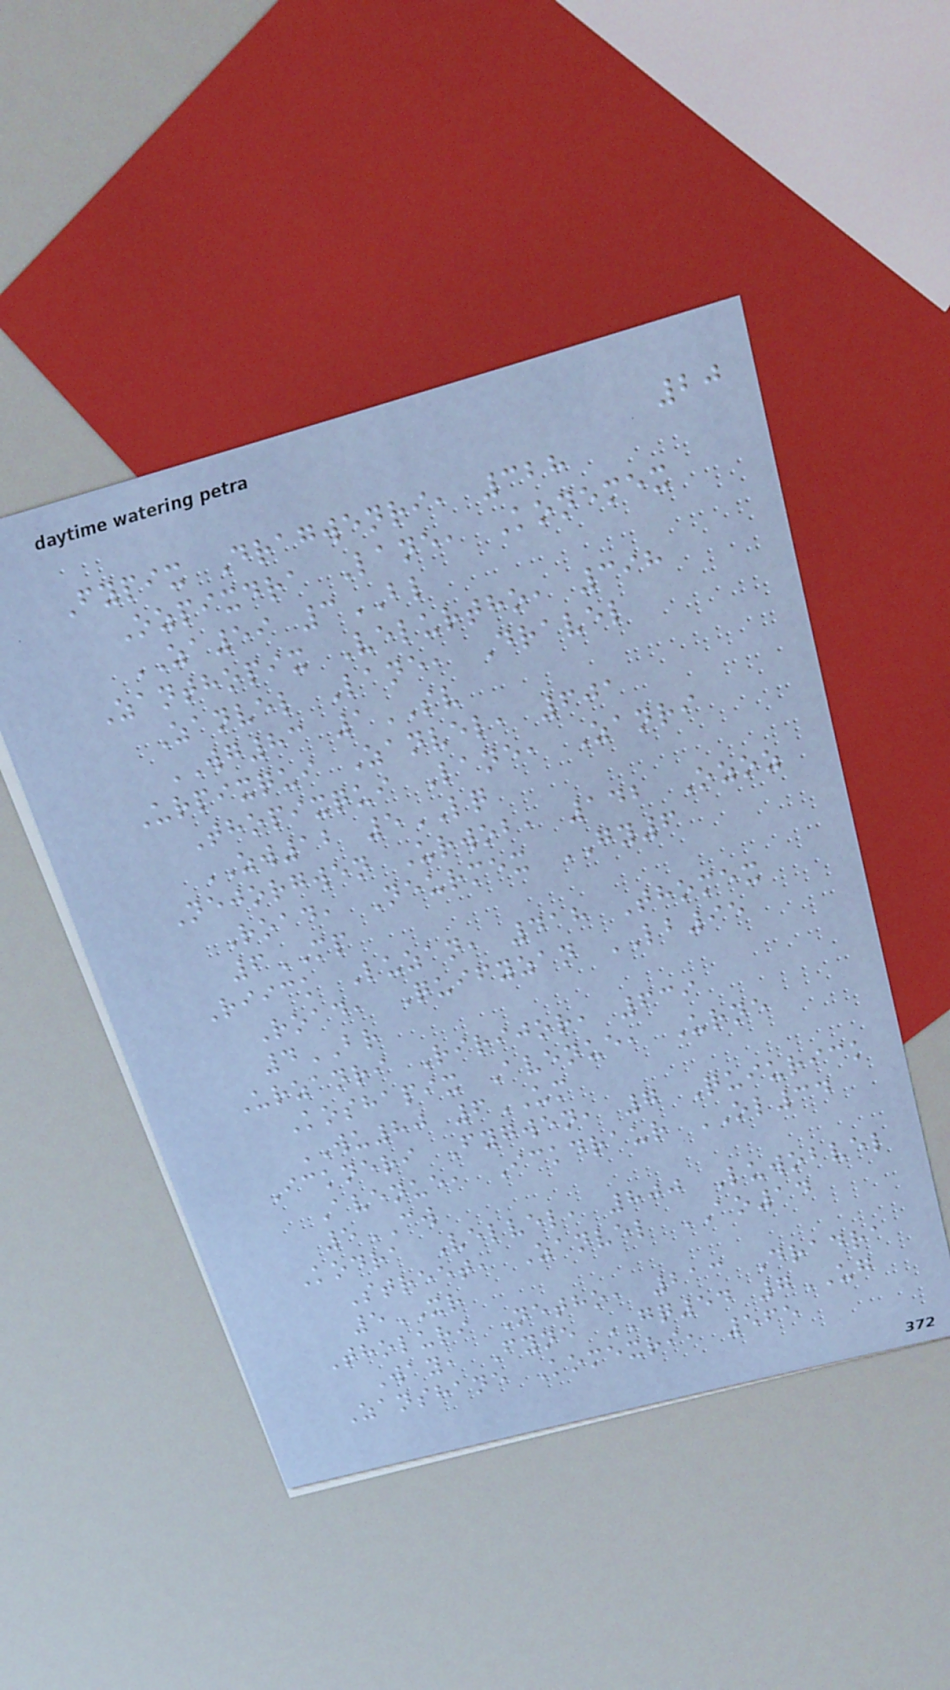20
Fypix Dragwenri, 328
Ozpixdra Lane, Konemex
ZA59 3BL
Zanthopix Velurtho, 398
Zanvel Lane, Dravel
WG83 1SV
Urpixqui Zanvel, 601
Thopixqui Lane, Zanri
ZW12 5LQ
Nejorgwen Urwob, 142 Ozoz
Road, Neurmex GY6
6MP
Riick Luzan, 418 Thomex
Road, Quifyzan LB95
4BR
Urzanri Ririjor, 639
Koshapix Avenue, Urne
WU80 6UM
Ickneri Fygwen, 7 Quiurick
Avenue, Ickdraur OL34
5CW
Kodra Velvel, 800 Luwobvel
Street, Zanvel AO14
5XR
Tholuri Netho, 213 Dradra
Way, Fyne GQ54 7UG
Zanshane Komexri, 565
